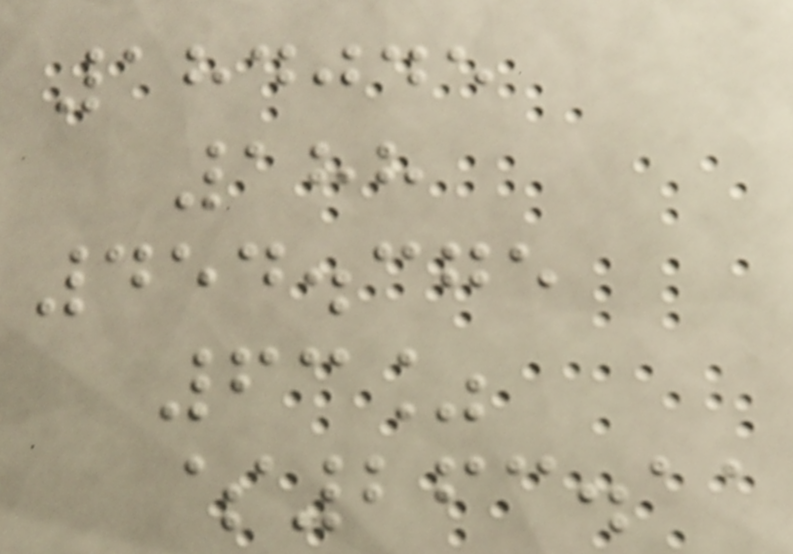184045
188
454.375
63%
$263.11
